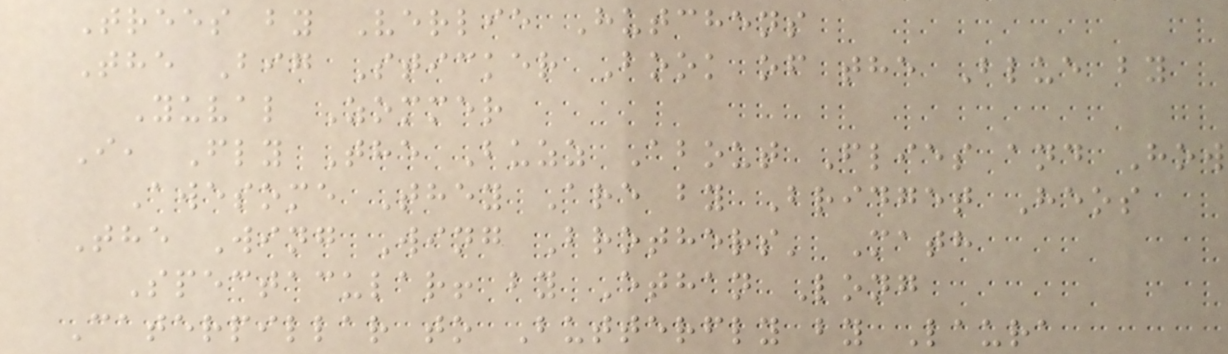Trees by Verlie Hutchens
The Big Sticker Book of the Blue by
Yuval Zommer
I, Fly The Buzz About Flies and How
Awesome They Are by Bridget Heos
The Wing Wing Brothers' Math
Spectacular! by Ethan Long
Caterpillar to Butterfly by Laura
